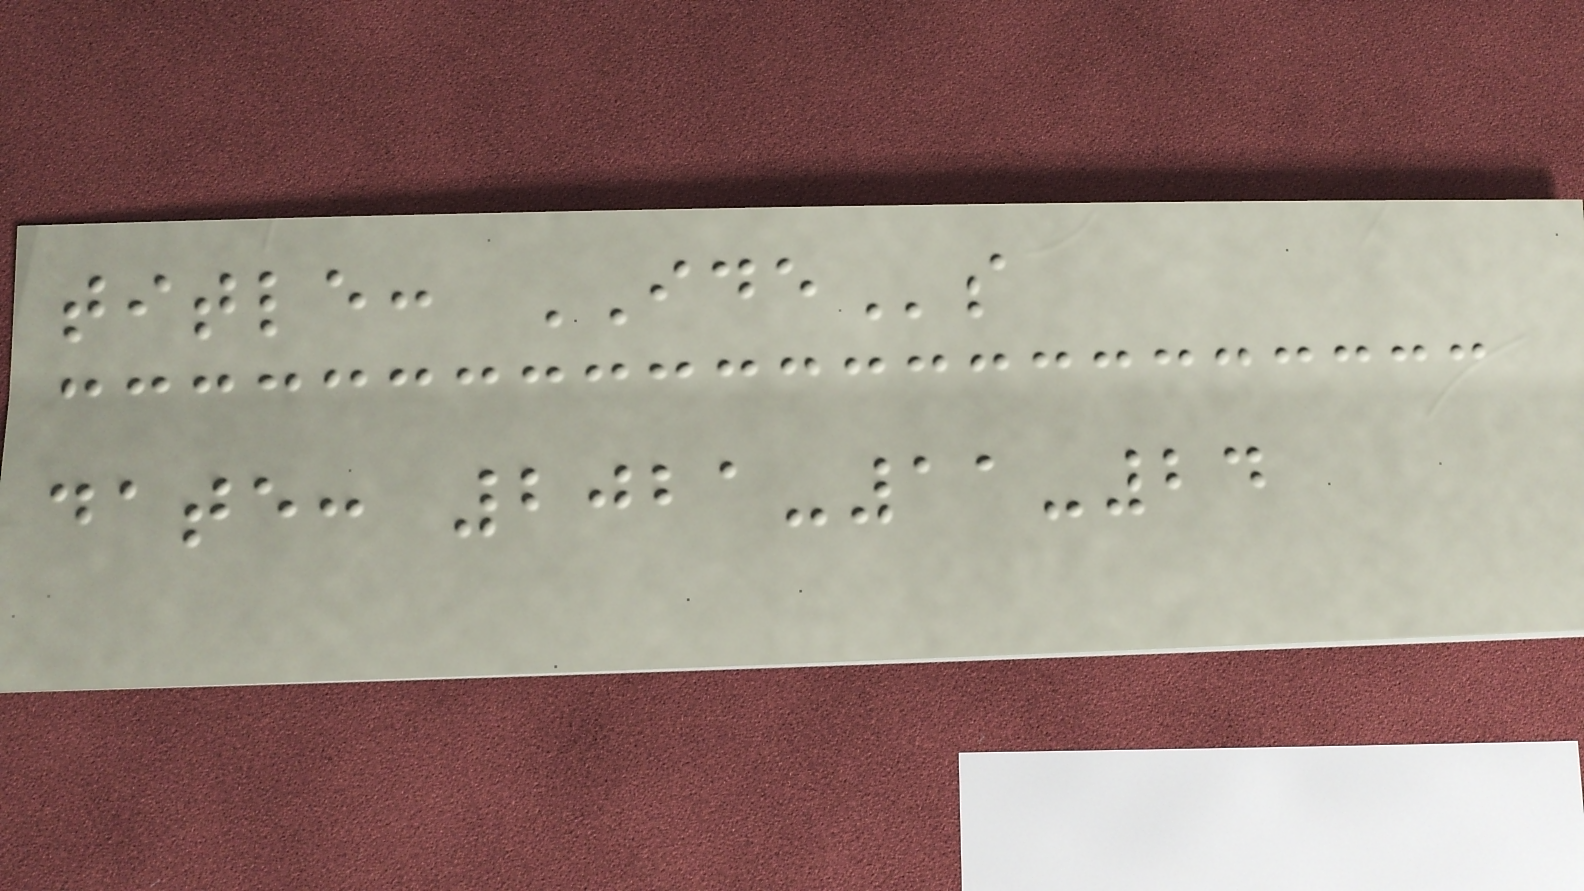title: IDEs
date: 2021-11-24
